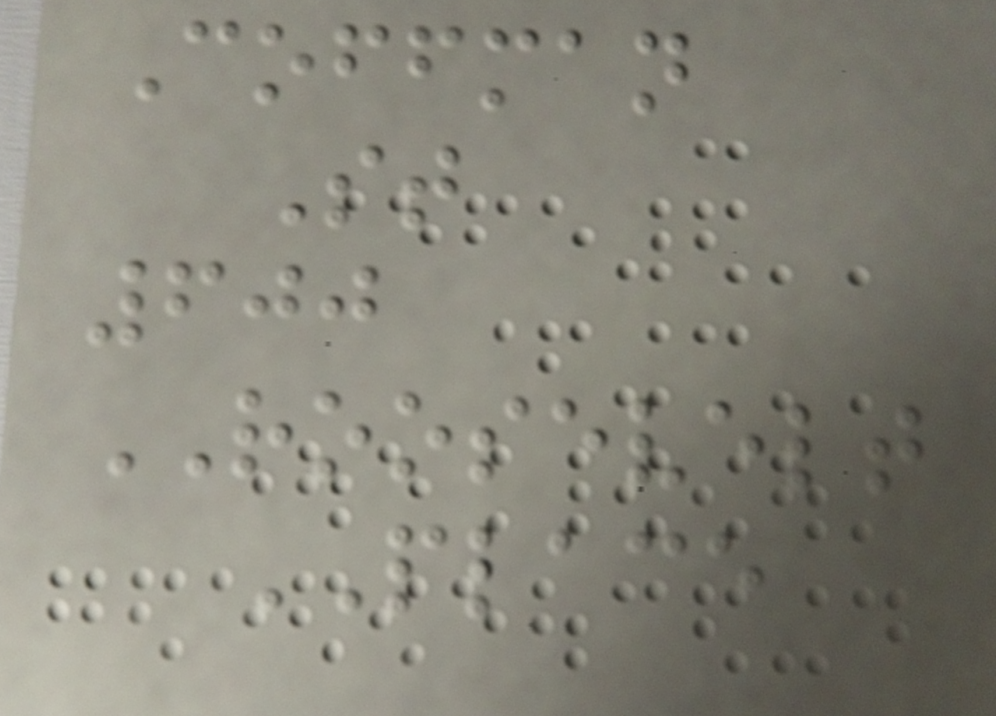Coffman
St
600
ROOSEVELT
PLACE
